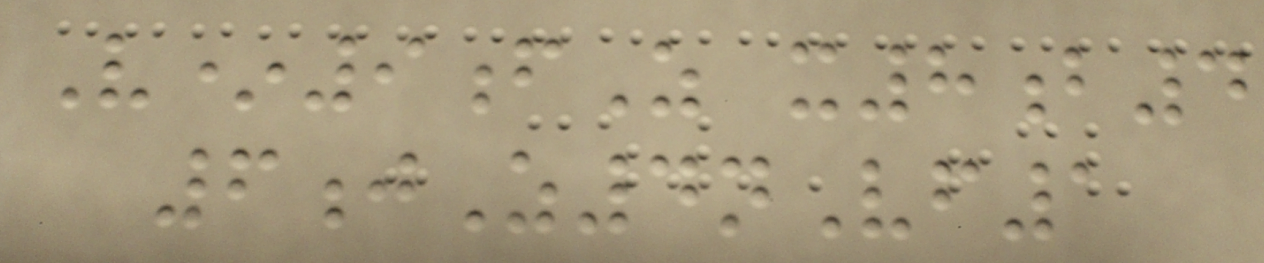V*9fZ x8b4
6jZ4nVf1
